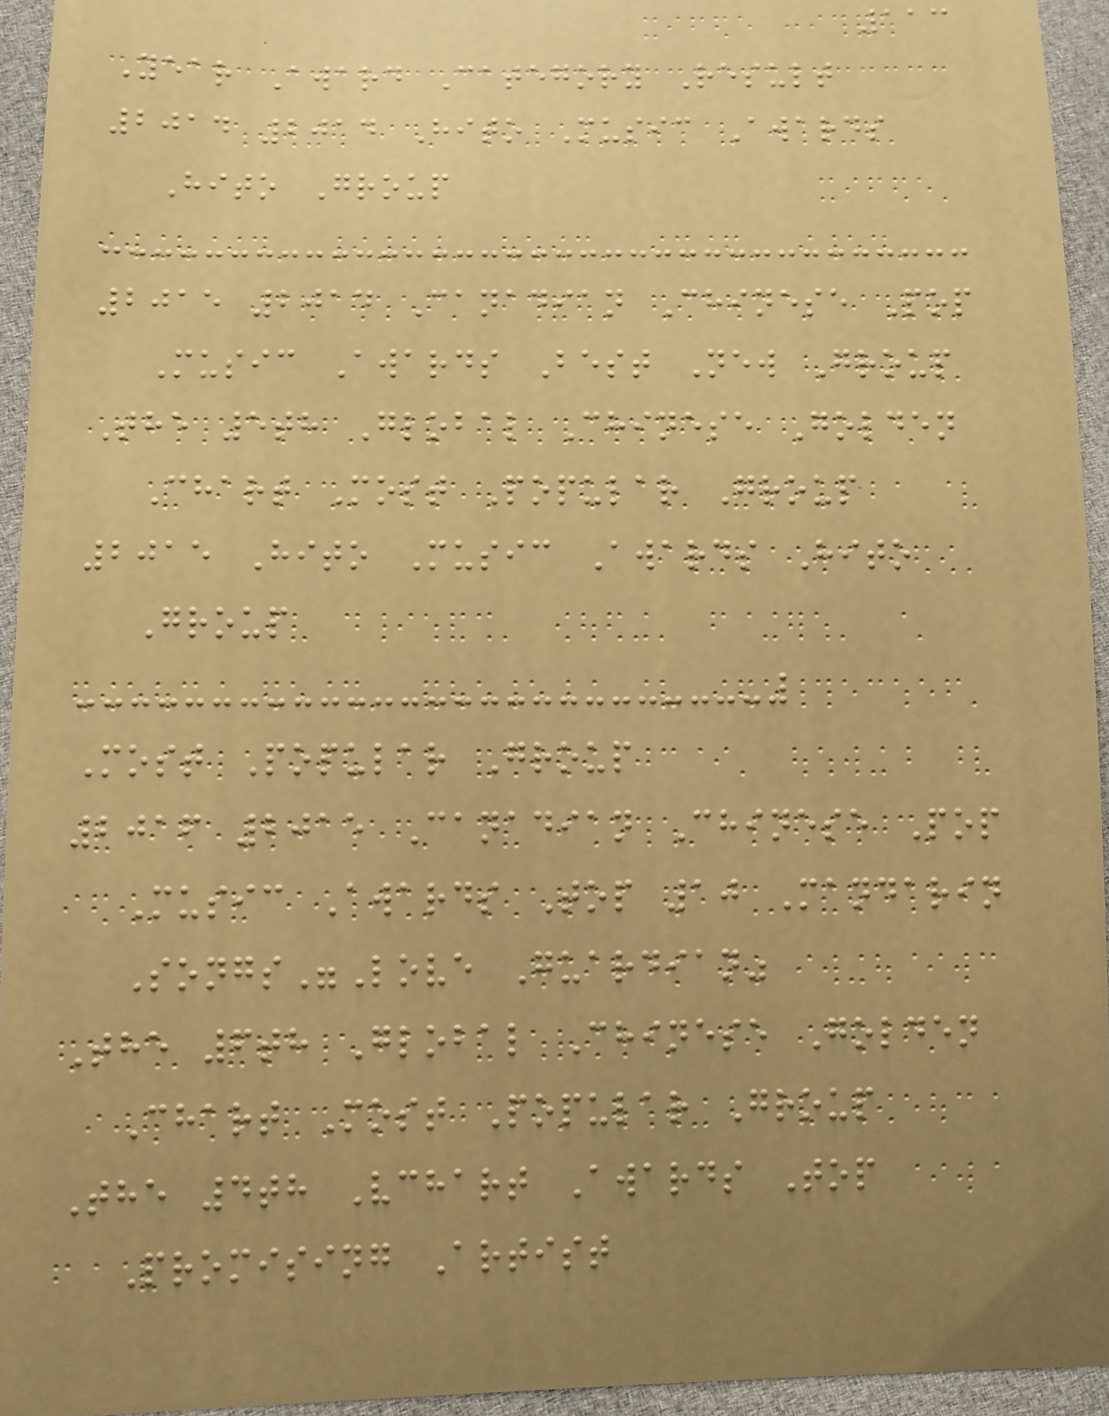113
Year Award Category Result
2014 2014 Hito Music Awards
Hito Group
2015 2014 Canadian Chinese Pop
Music Awards Best New Group
The 5th Global Chinese Golden
Chart Most Popular Group
2015 Hito Music Awards Hito
Group
Most Popular Group
2016 2015 Canadian Chinese Pop
Music Awards Top 10 Mandarin
Songs"Love Guardian"
The 6th Global Chinese Golden
Chart Most Popular Group
The 4th Vchart Awards Top
Promising Artist
